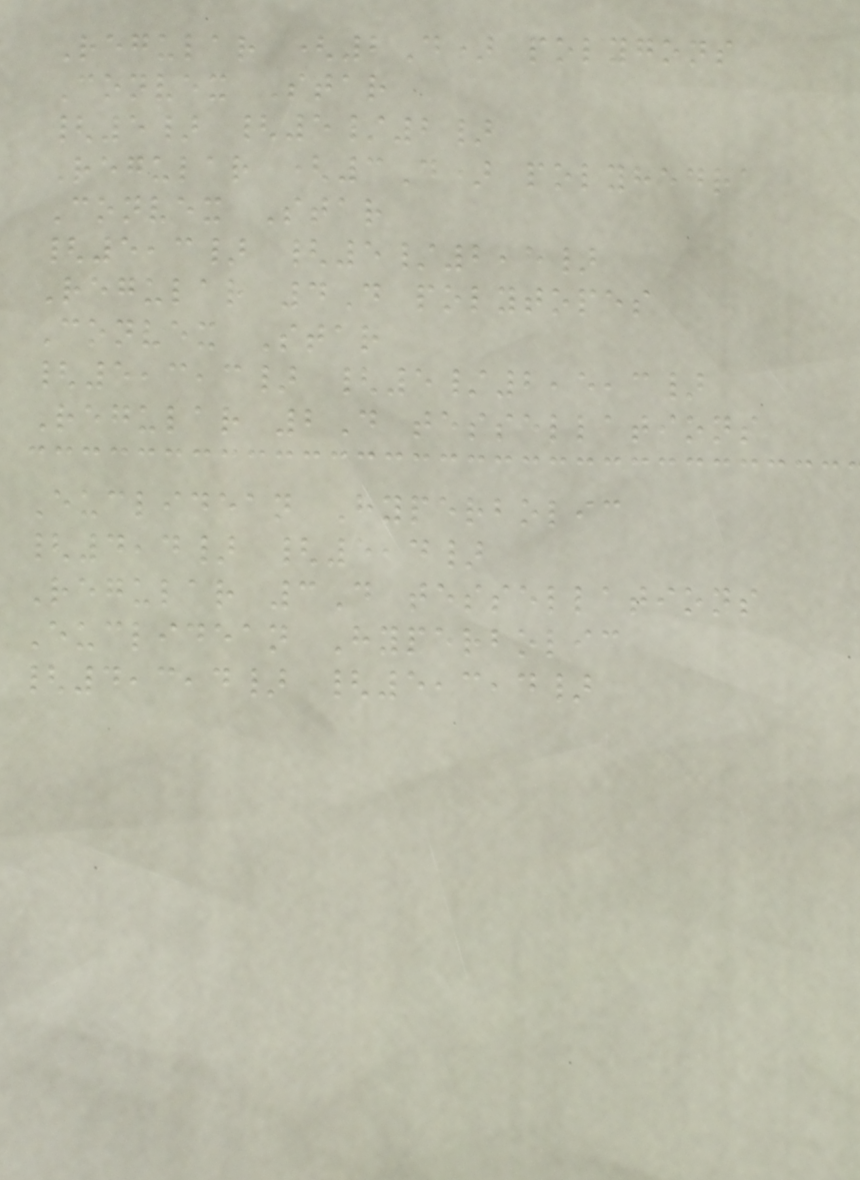Regular (2D) polygons
Convex Star
{5} {5/2}
Regular (3D) polyhedra
Convex Star
{5,3} {5/2,5}
Regular 4D polytopes
Convex Star
{5,3,3} {5/2,5,3}
Regular 2D tessellations
Euclidean Hyperbolic
{4,4} {5,4}
Regular 3D tessellations
Euclidean Hyperbolic
{4,3,4} {5,3,4}
